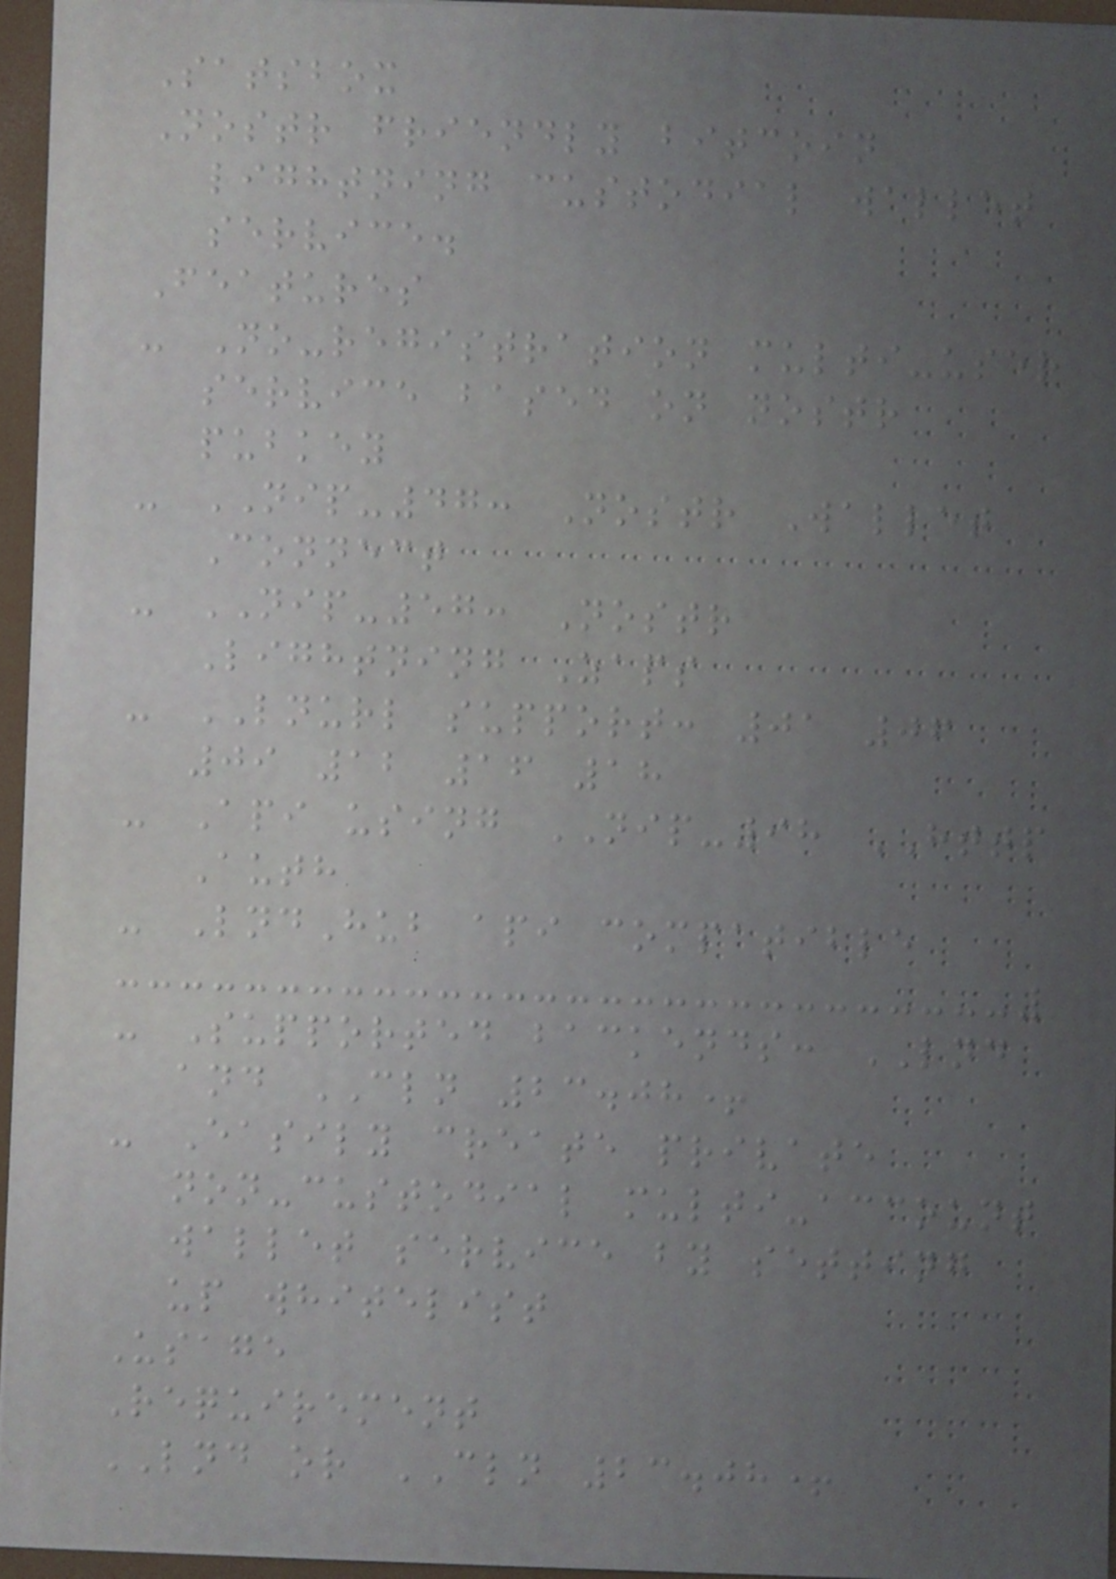Satsbox
Nostr friendly bitcoin
lightning custodial wallet
service.
Features
- No-registration multi-user
service based on nostr
pubkey
- NIP-47: Nostr Wallet
Connect
- NIP-57: Nostr
Lightning Zaps
- LNURL support: 01 06
09 12 16 18
- Api using NIP-98 HTTP
Auth
- LndHub api compatible
- Supported backends: LND
and CLN 23.08+
- Easily create private
non-custodial multi-account
wallet service by setting
up whitelist
Usage
Requirement
LND or CLN 23.08+
